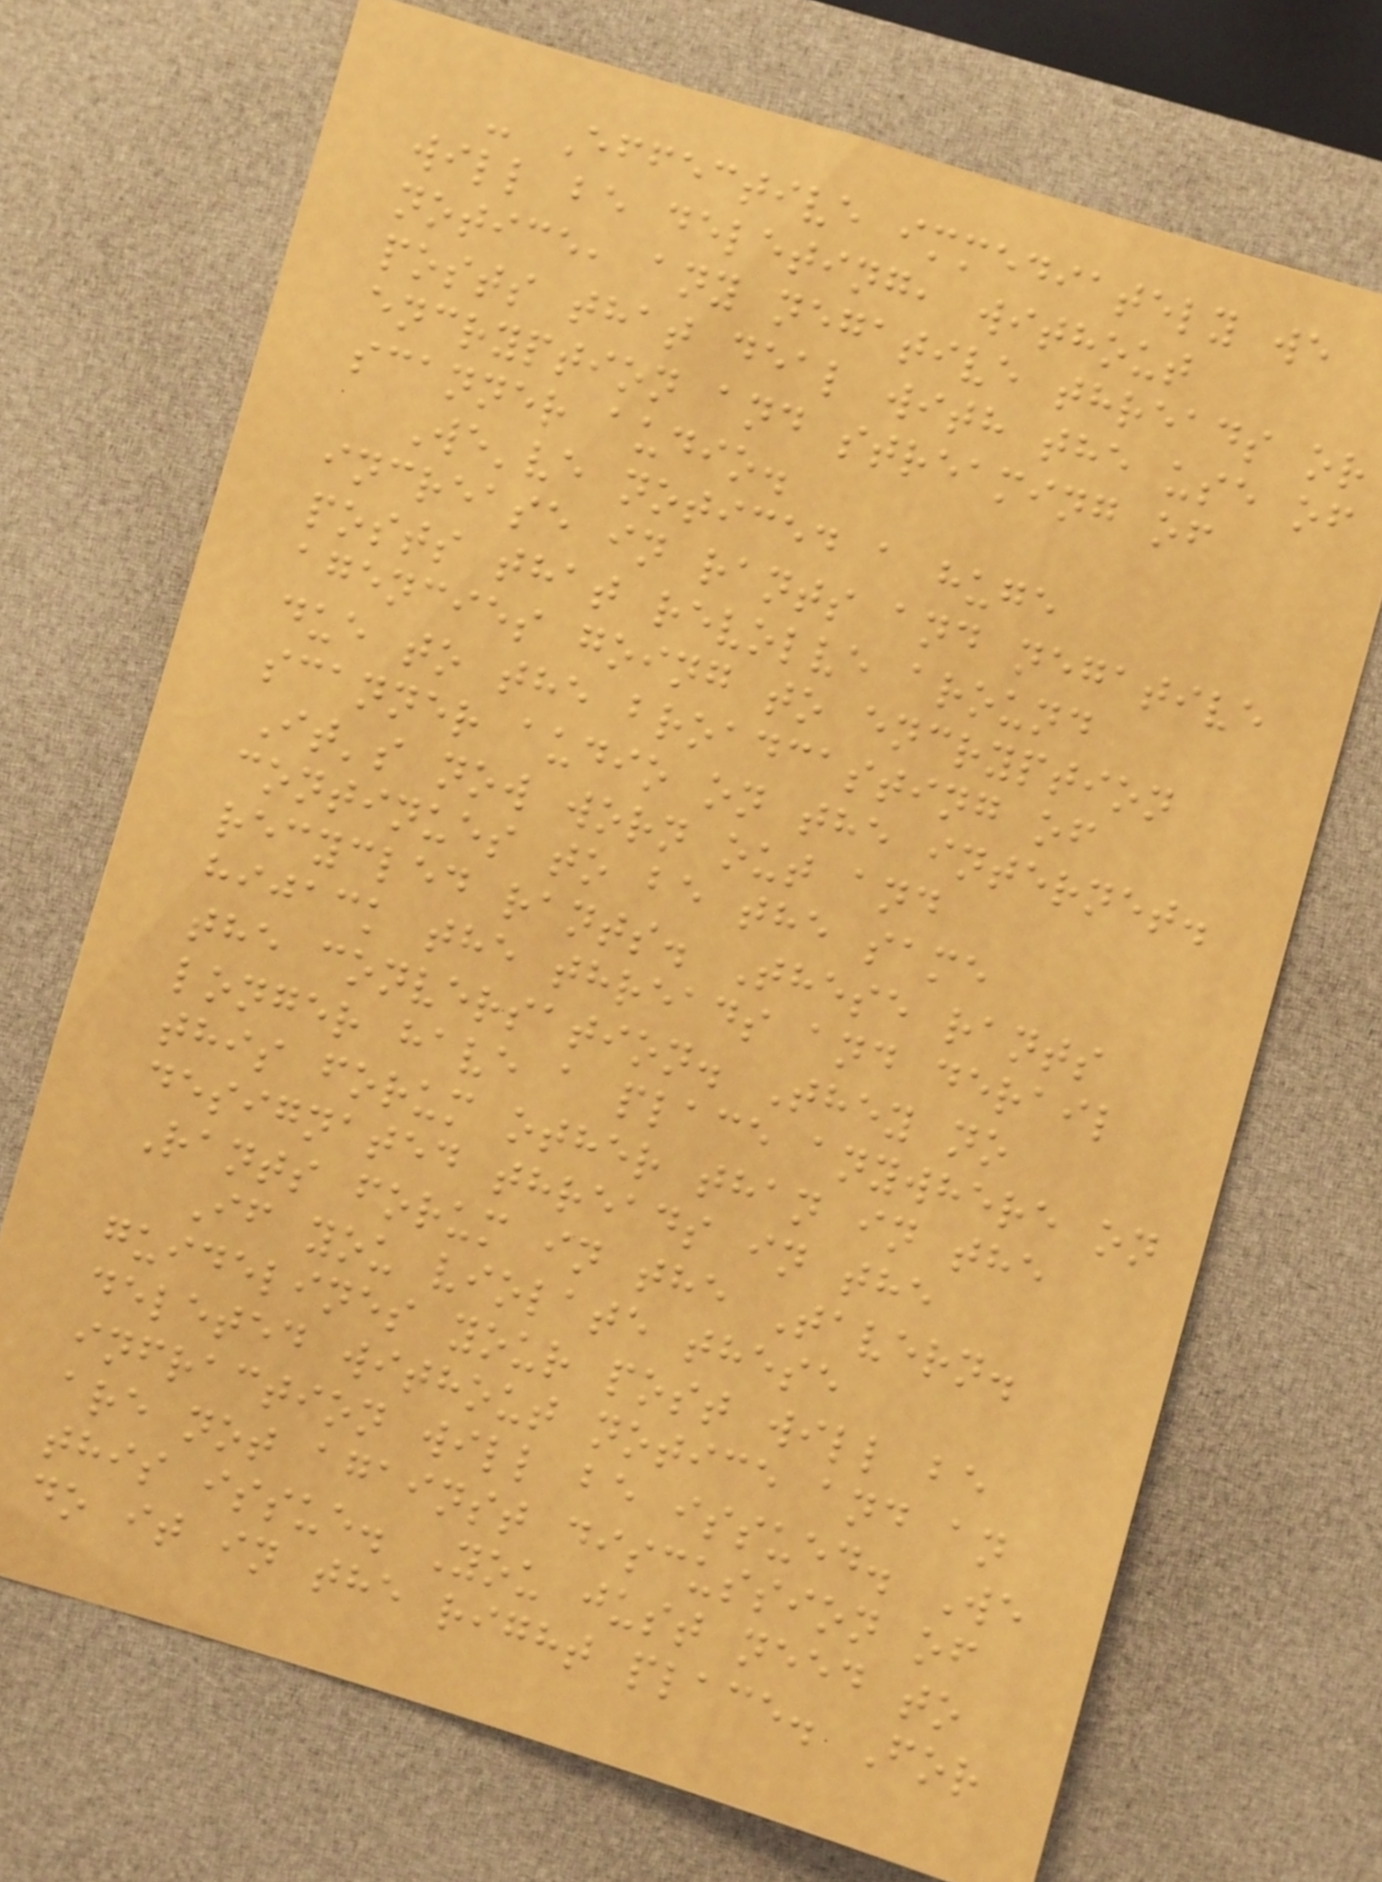- Effective immediately we
will be deleting, without
notice, any negative threads or
posts that deal with the use of
encryption and streaming of
scanner audio.
We've noticed a huge
increase in rants and negative
posts that revolve around
agencies going to encryption
due to the broadcasting of
scanner audio on the internet.
It's now worn out and
continues to be the same
recycled rants. These rants
hijack the threads and derail
the conversation. They no
longer have a place anywhere on
this forum other than in the
designated threads in the
Rants forum in the Tavern.
If you violate these
guidelines your post will be
deleted without notice and an
infraction will be issued. We
are not against discussion of
this issue. You just need to
do it in the right place. For
